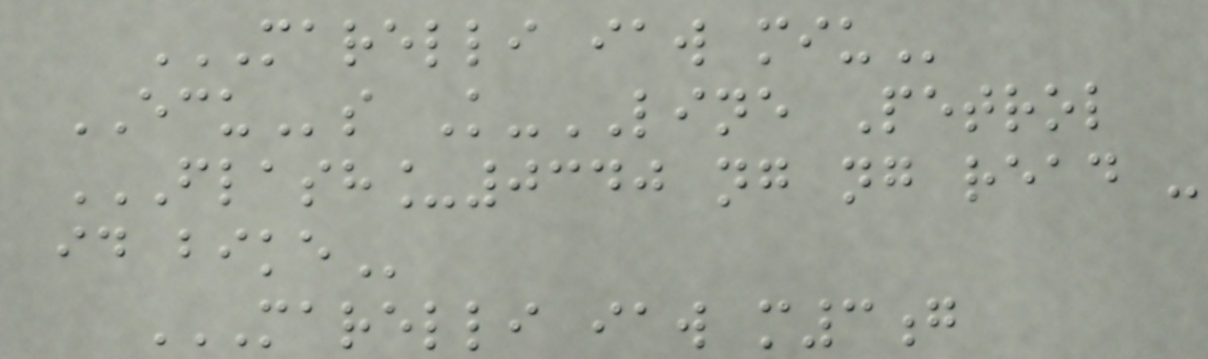MARELLI IAW MIU
ECUs K-LINE Petrol
FLASH_0340 NG NG READ -
ID BIKE
MARELLI IAW M3G
